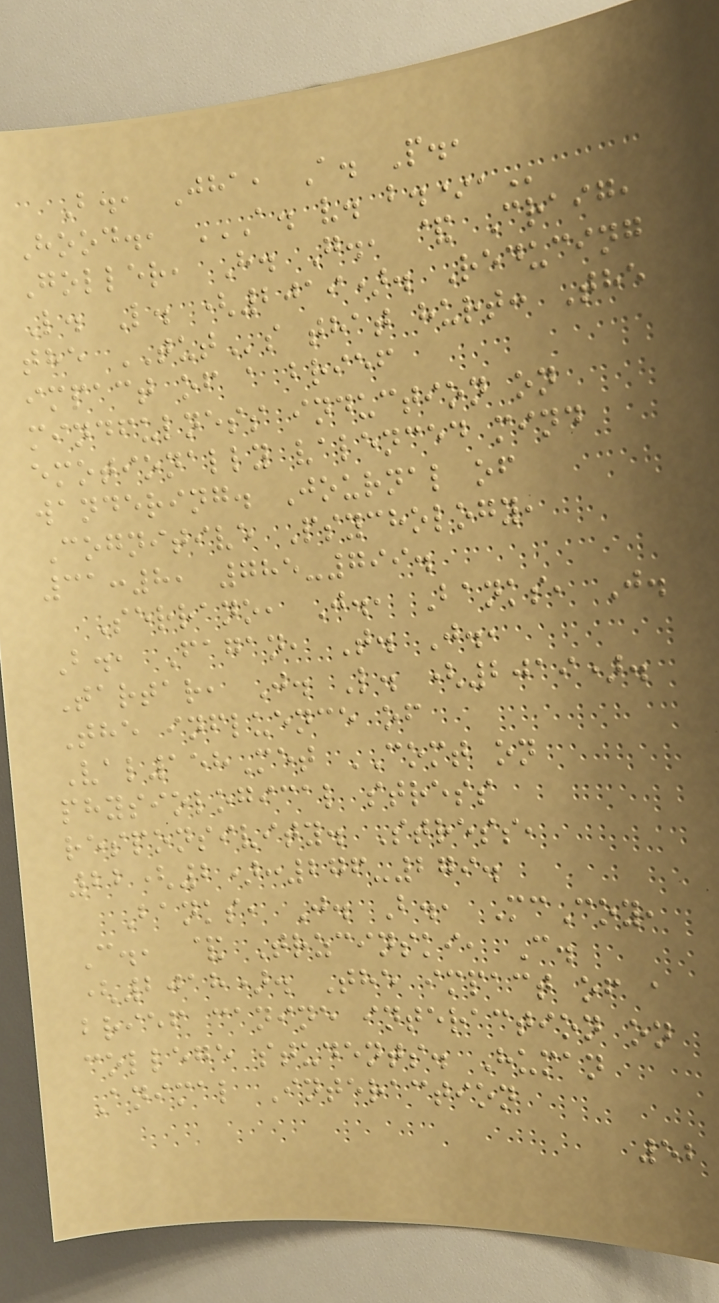B., Jha, A. P.,
Hood., A. V. B.*,
Goller, H. G., & Craig,
L. L. (2019). Reducing
the TUTs that hurt: The
impact of a brief
mindfulness induction on
emotionally valenced mind
wandering. Journal of
Cognitive Psychology,
31:8, 785-799.
Serrano, J., Banks, J.
B., Fagan, T. J.,
Tartar, J. L. (2019).
The influence of
Val158Met COMT on
physiological stress
responsivity. Stress,
22(2):276-279.
Banks, J. B., McCoy,
C., & Trzcinski, C.
(2018). The impact of a
brief canine interaction on
college students. Human
Animal Interaction
52
